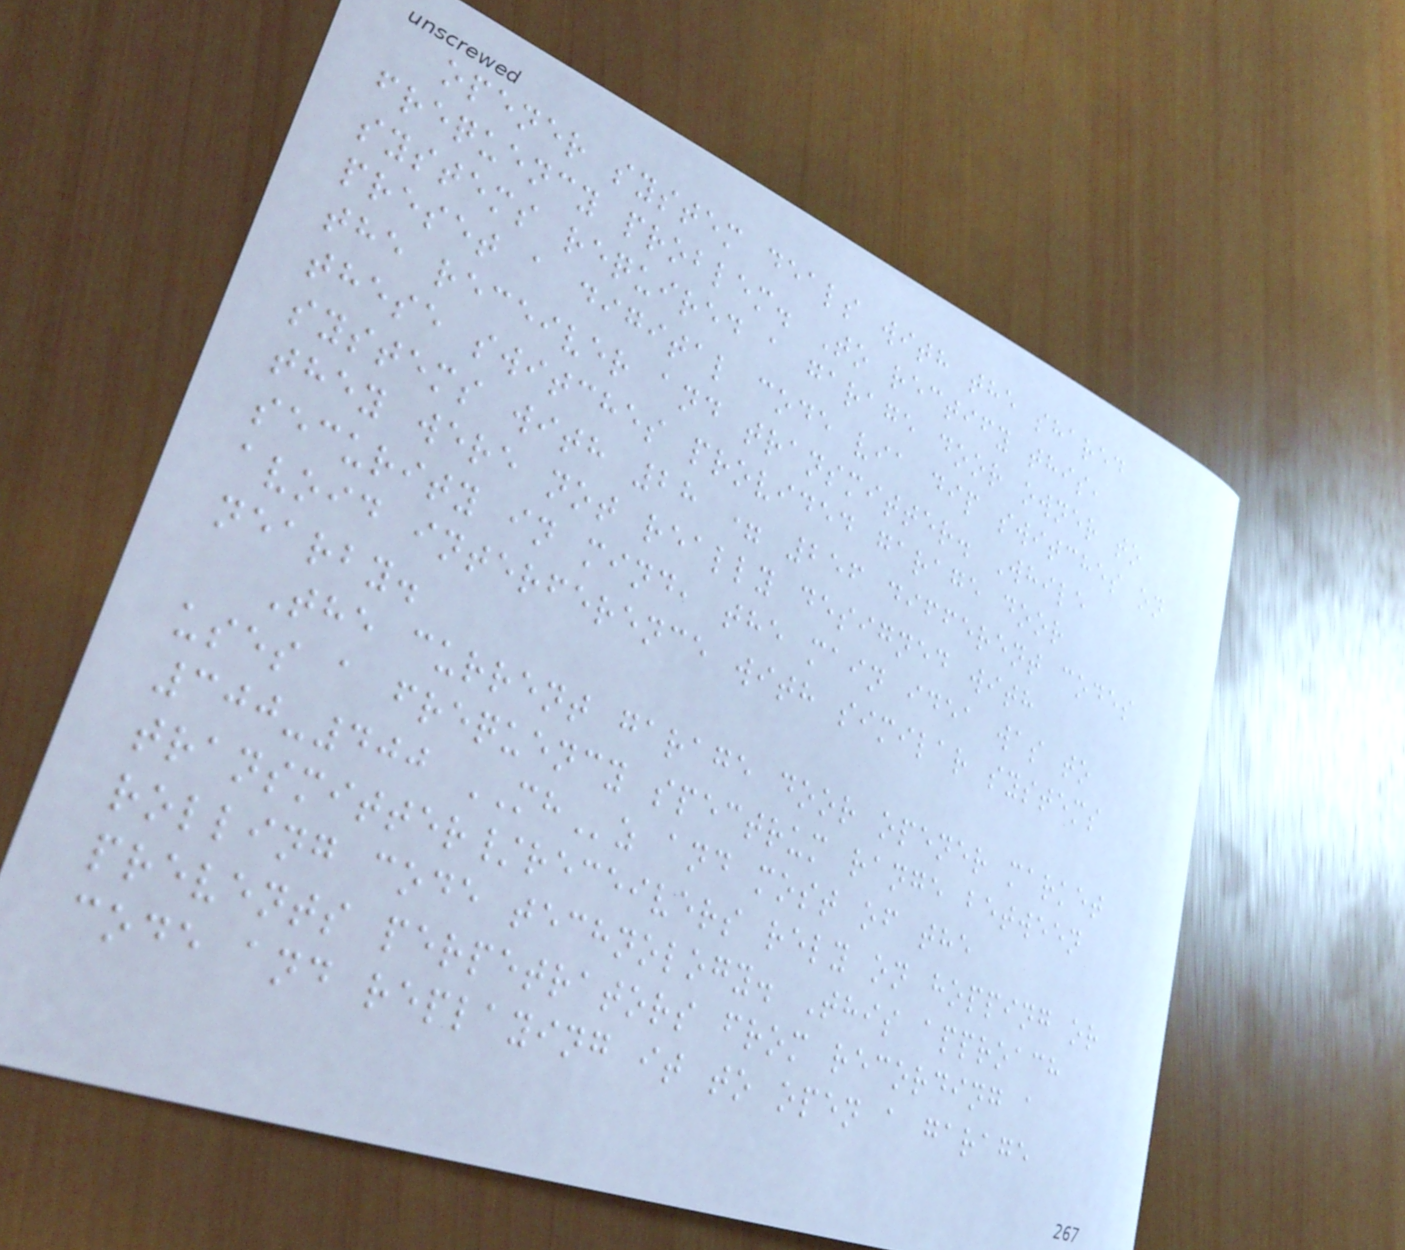opener system deals with the shared
frequency problem. To rectify this,
systems required a garage door owner to
preset a digital code via dip switches on
the receiver and transmitter. While
these switches provided garage door
systems with 28 = 256 different codes
they were not really designed with
security in mind, the main idea was to
avoid interference with similar systems
nearby.
The current garage door opener market
uses a frequency spectrum range between
300-400 MHz and most of the
transmitter/receivers rely on hopping or
rolling code technology. This approach
prevents perpetrators from recording a
code and replaying it to open a garage
